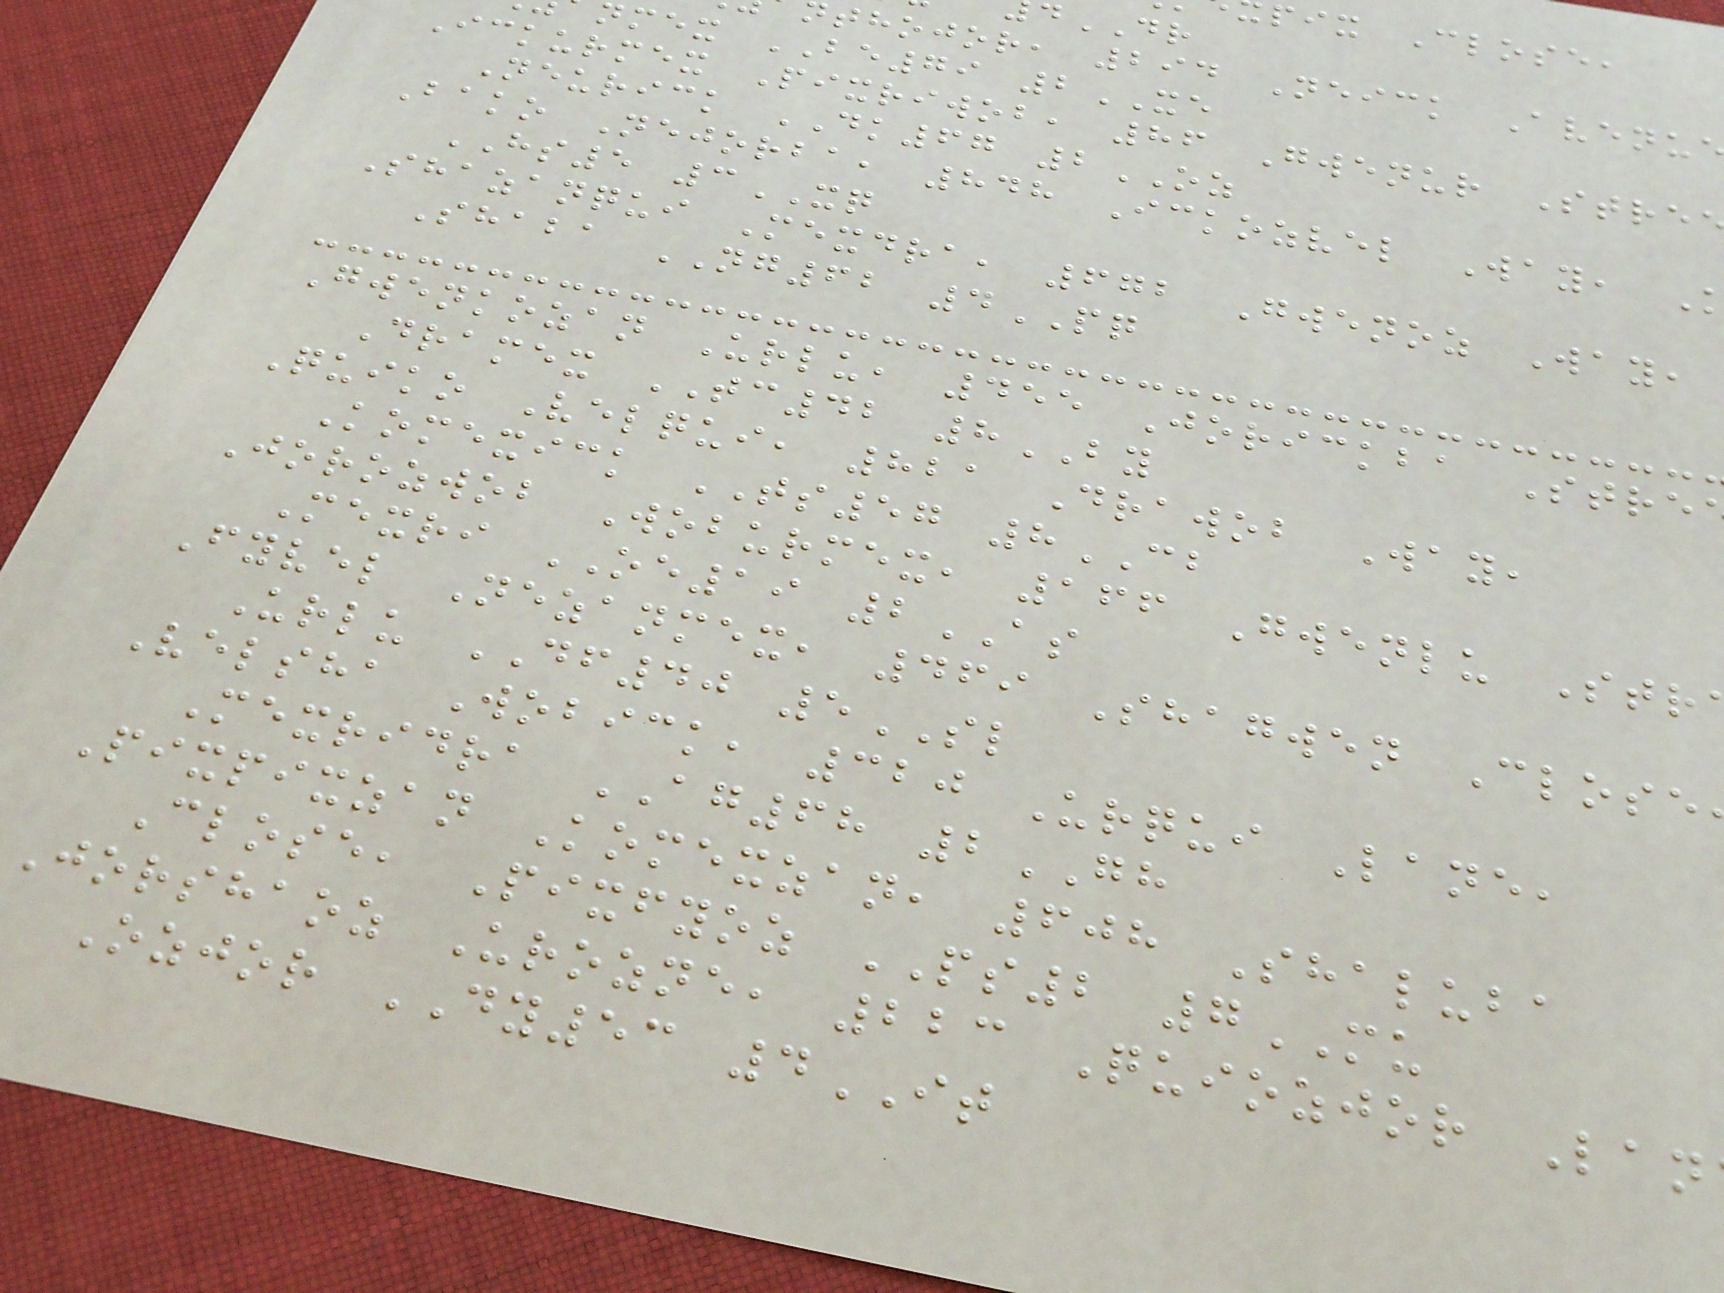pix Close,
thojor, 294 Neick Avenu
mex BE79 2XE
Ickurmex Pixriwob, 86 Gwenur Stre
Neurick DK67 2OZ
Bako Nejorba, 848 Ickozvel Way,
HS5 3XQ
Shazanqui Mexdra, 672 Gwenoz Way,
Shaba NG62 4PQ
Gwenkozan Urlu, 455 Jorickba Stre
Dramex TC42 8BY
Quiko Velqui, 821 Drawob Way,
Komexick TS57 8CB
Jorozwob Woburmex, 166 Gwenlu Str
Mexri OE19 2AS
Fyvel Nezanmex, 469 Shagwen Close
Urlu DF40 5SL
Velsha Wobick, 320 Urqui Lane,
Mexridra AG68 2GH
Pixpixzan Komexzan, 608 Shaluba
Close, Pixfyoz PS2 7MU
Jorshaoz Urozne, 223 Quiozjor Lan
Ozjor DY53 4IT
